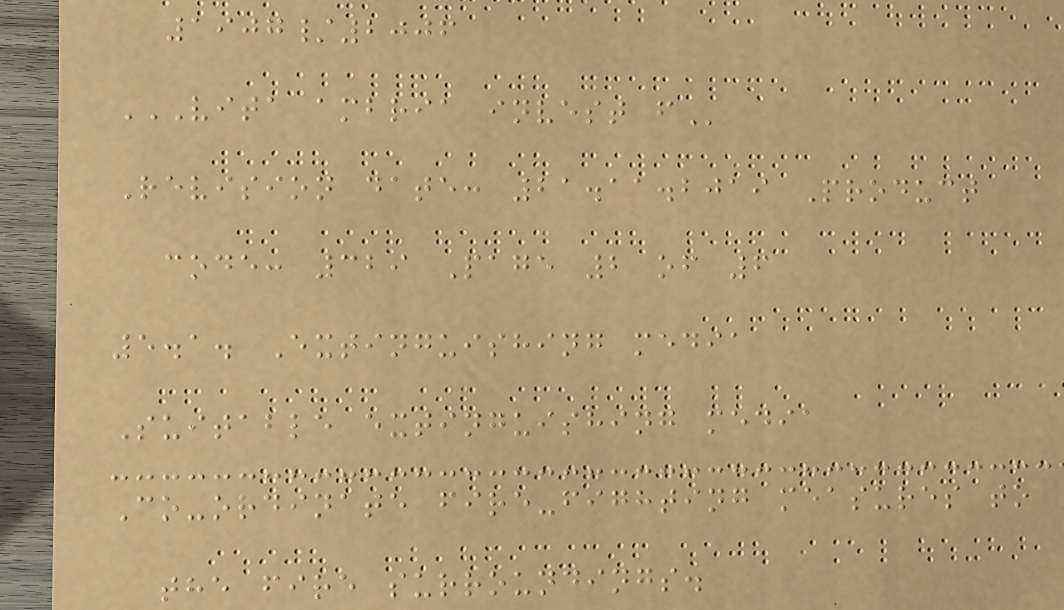1907/2006
VITA AMBRIA INVEST F
Revision date: 21.11.2019 Product
code: 329 Page 2 of 6
5.1. Extinguishing media
Suitable extinguishing media
Co-ordinate fire-fighting measures to
the fire surroundings.
